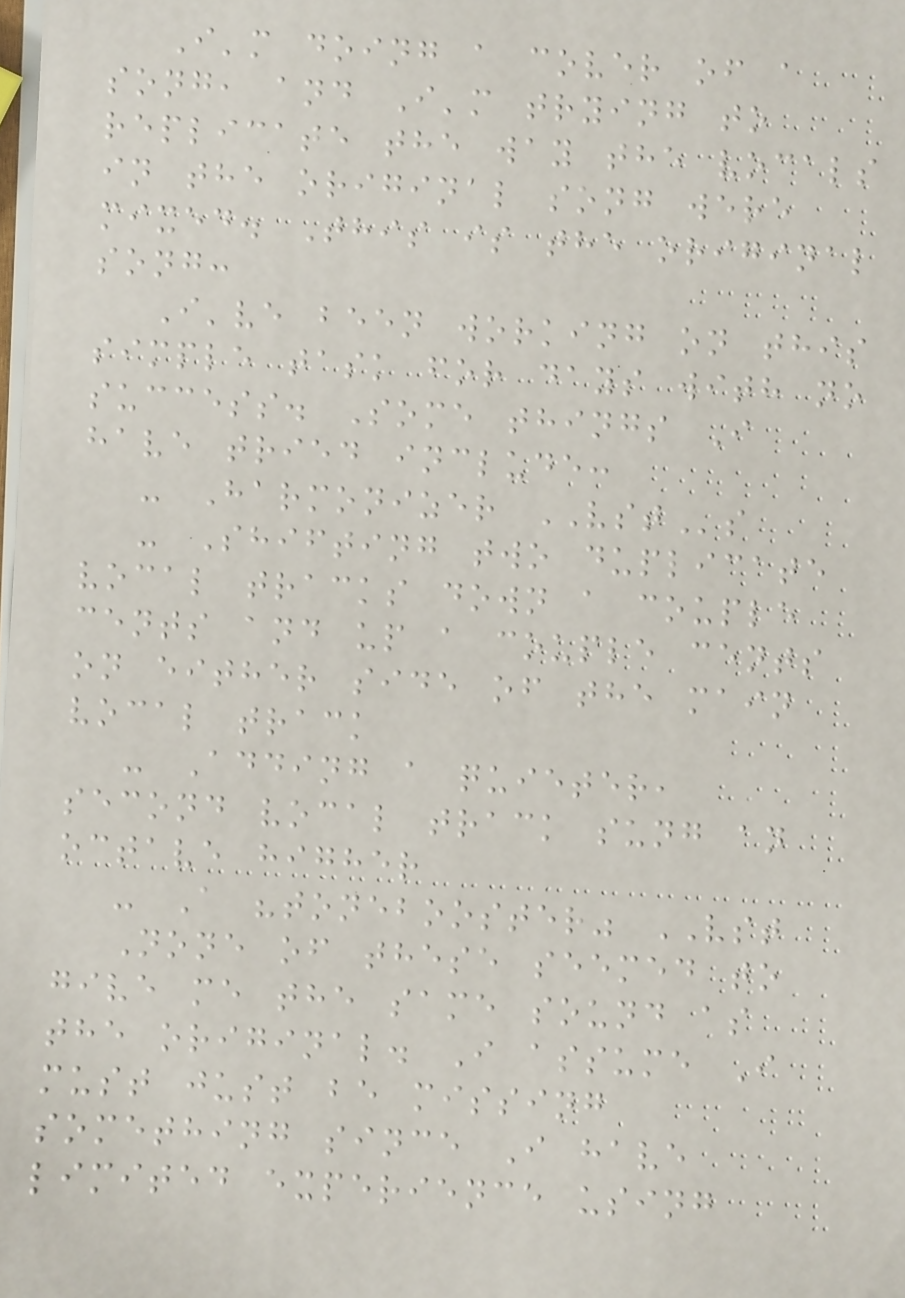I'm doing a cover of a
song, and I'm trying to
replicate the way the vocals
in the original song were
mixed. This is the original
song:
I've been working on this
simple task for days with no
success. Some things I
have tried include:
- Harmonizer VSTs
- Shifting two duplicate
vocal tracks down a couple
cents and up a couple cents
on either side of the main
vocal track
- Adding a quieter,
second vocal track sung an
octave higher
- A "tonebooster" VST
None of these seemed to
give me the same sound as
the original. I assume I
must just be missing
something since I have
limited experience using
